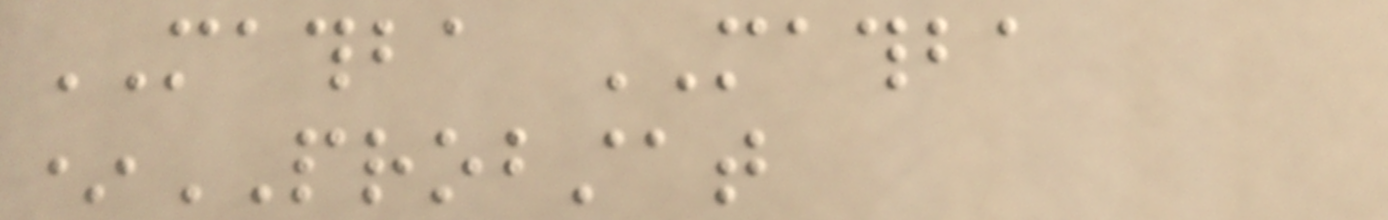MATHBA MATHBA
*PROBSTAT
